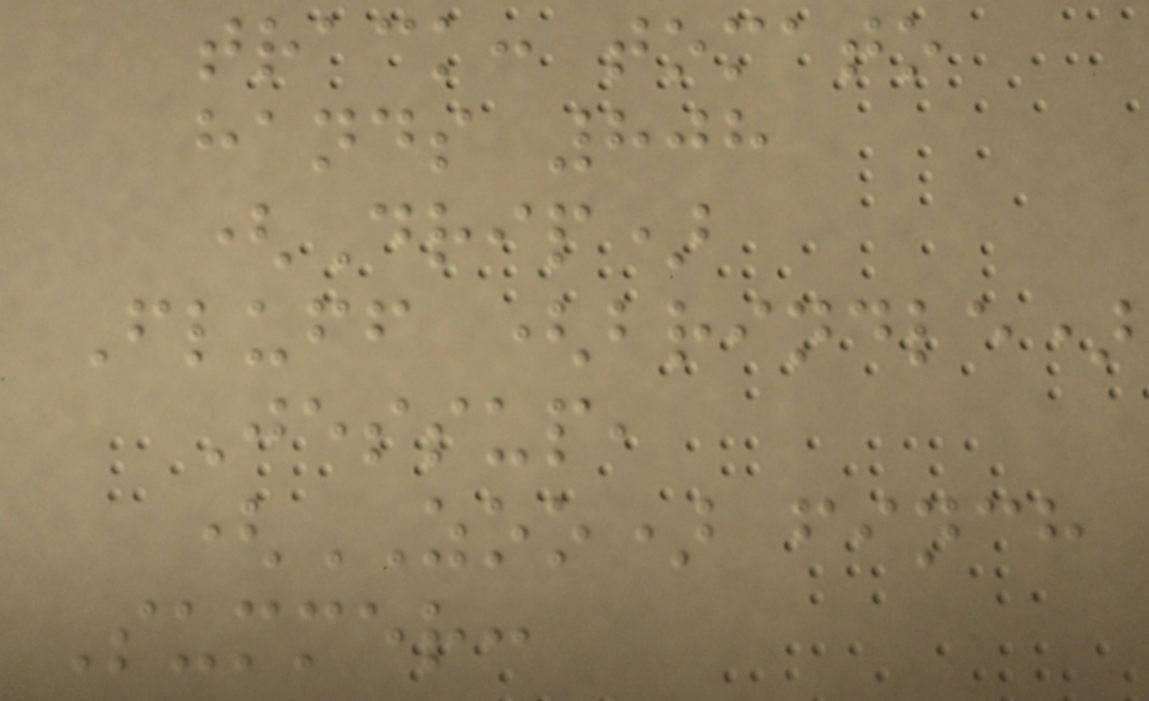track: tomato
hands 808
(Drip)
Fluff (brindle)
Jessup,
(ZOO) finch
Summer:
